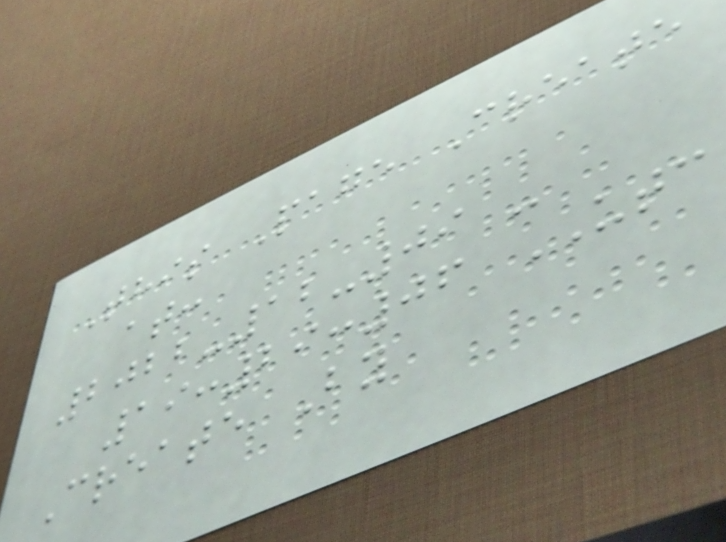This Page Create
at:
2022-12-09 -
19:29:06 UTC
Create By
